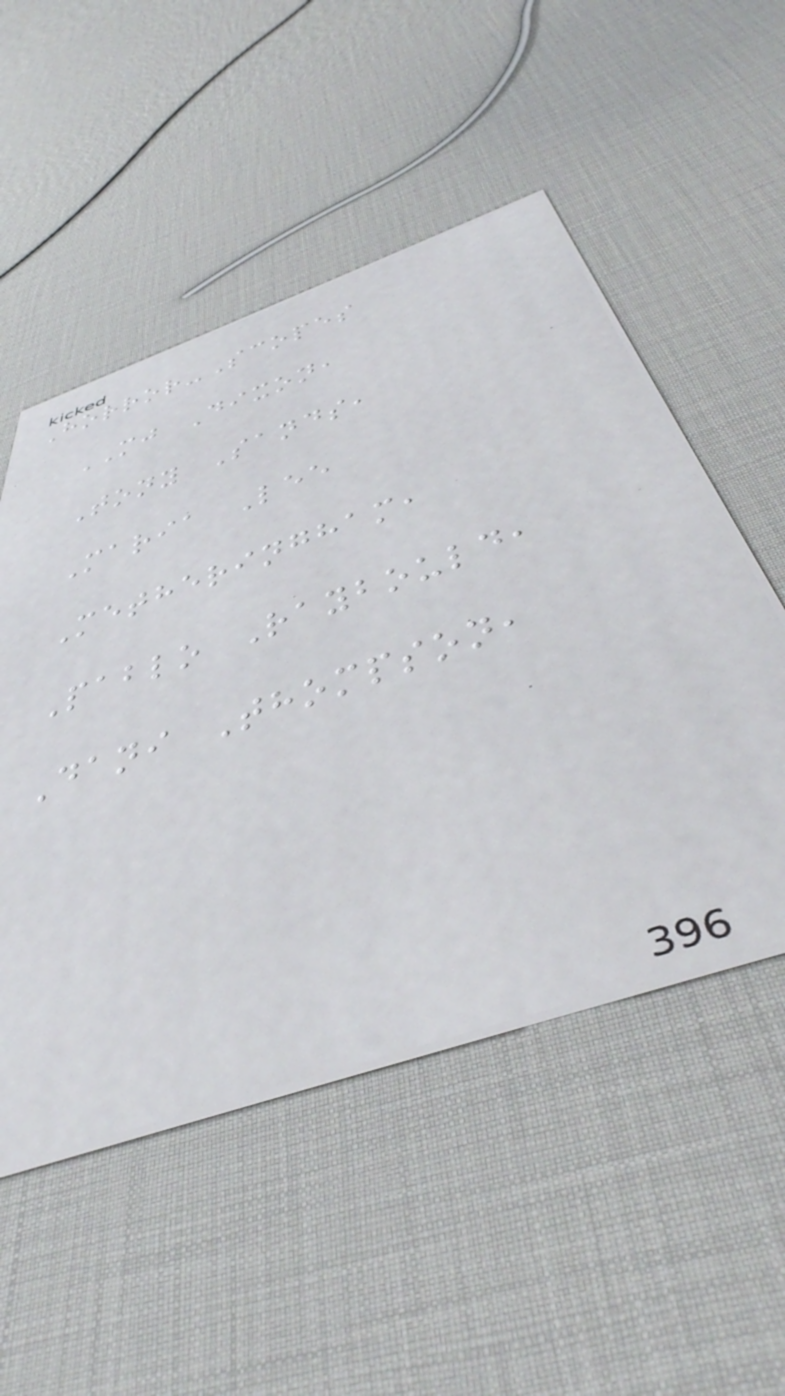Horror-Scopes
MJ Dixon,
Tony Sands,
Maria Lee
Metheringham,
Pablo Raybould,
Dani Thompson,
